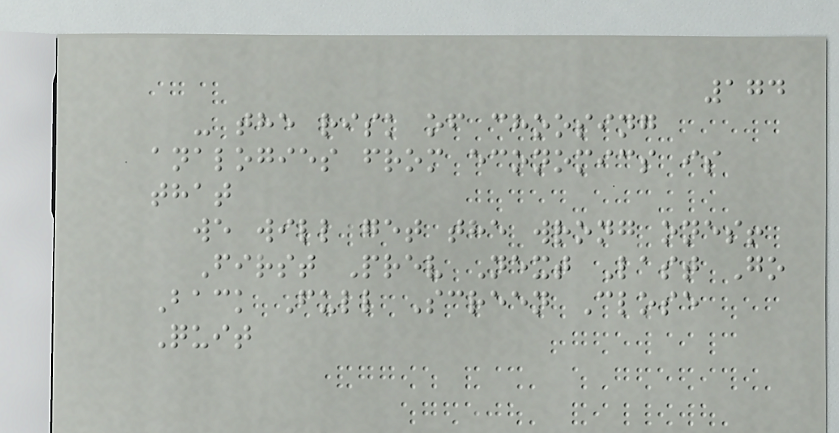174
- the risk of choosing
analogies from economics is
that
we will get the wrong ones!
First Prev Next Last Go
Back Full Screen Close
Quit
